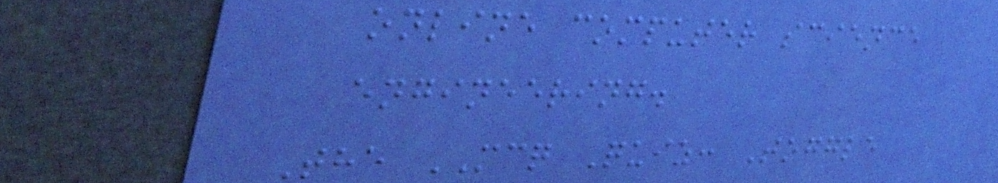online computer science
engineering.
The MCQ Quiz: Toggle
